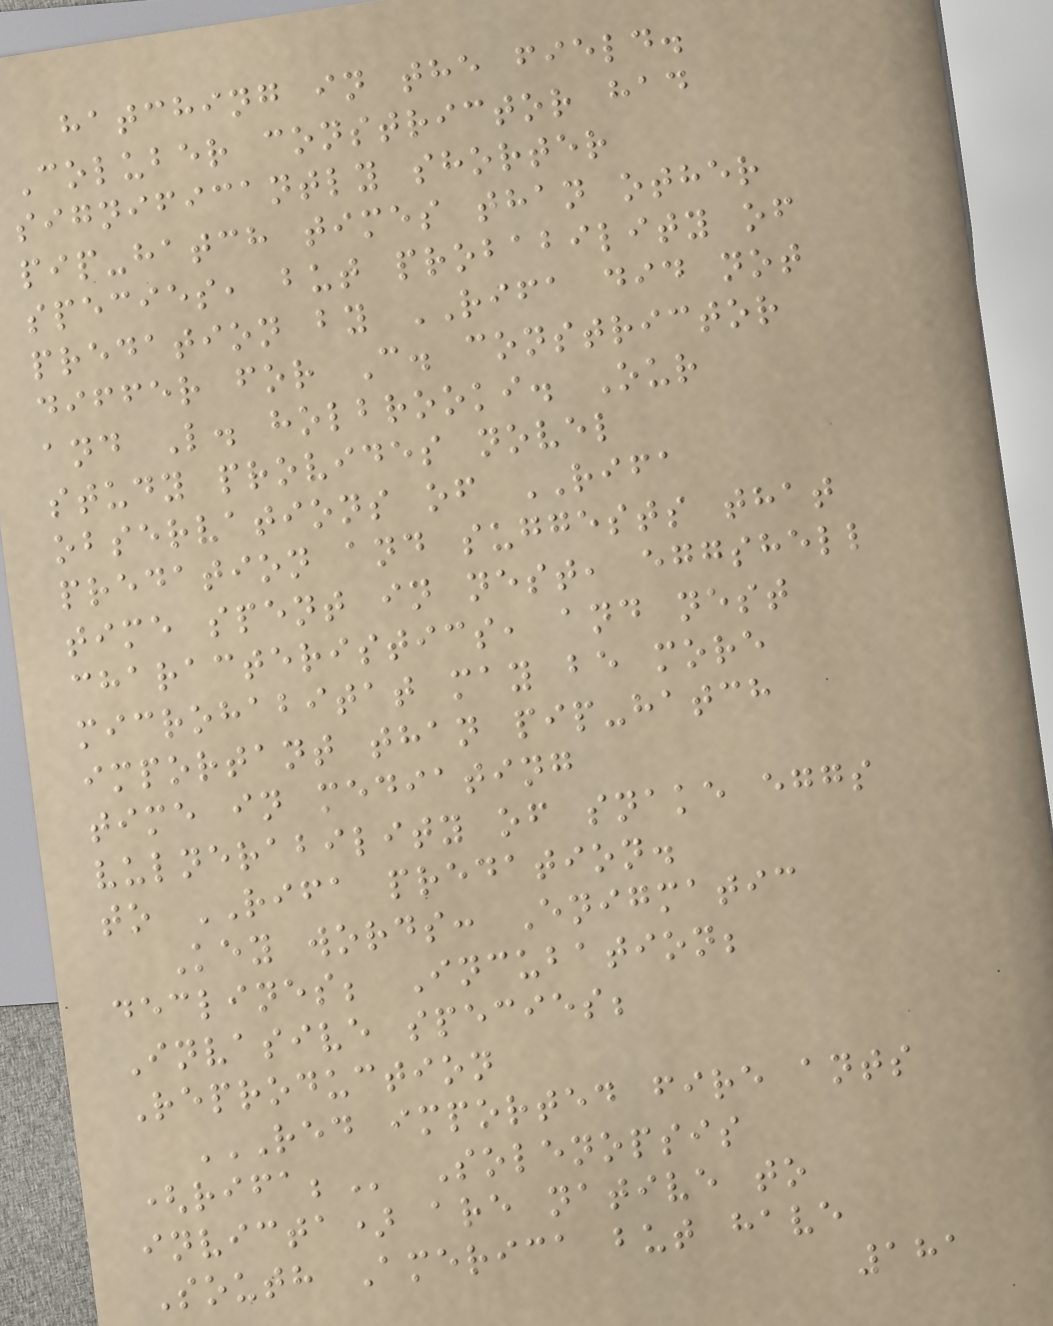hatching in the field.
Coluber constrictor had
significantly shorter
pip-hatch times than other
species, but probability of
predation by RIFA did not
differ for C. constrictor
and L. holbrooki. Our
study provides novel
observations of RIFA
predation and suggests that
time spent in nest, eggshell
characteristics, and nest
microhabitat may be more
important than pip-hatch
time in mediating
vulnerability of snake eggs
to RIFA predation.
Key words: Enigmatic
declines; Incubation;
Invasive species;
Reproduction
RED IMPORTED FIRE ANTS
(RIFA; Solenopsis
invicta) are native to
South America but have
181
